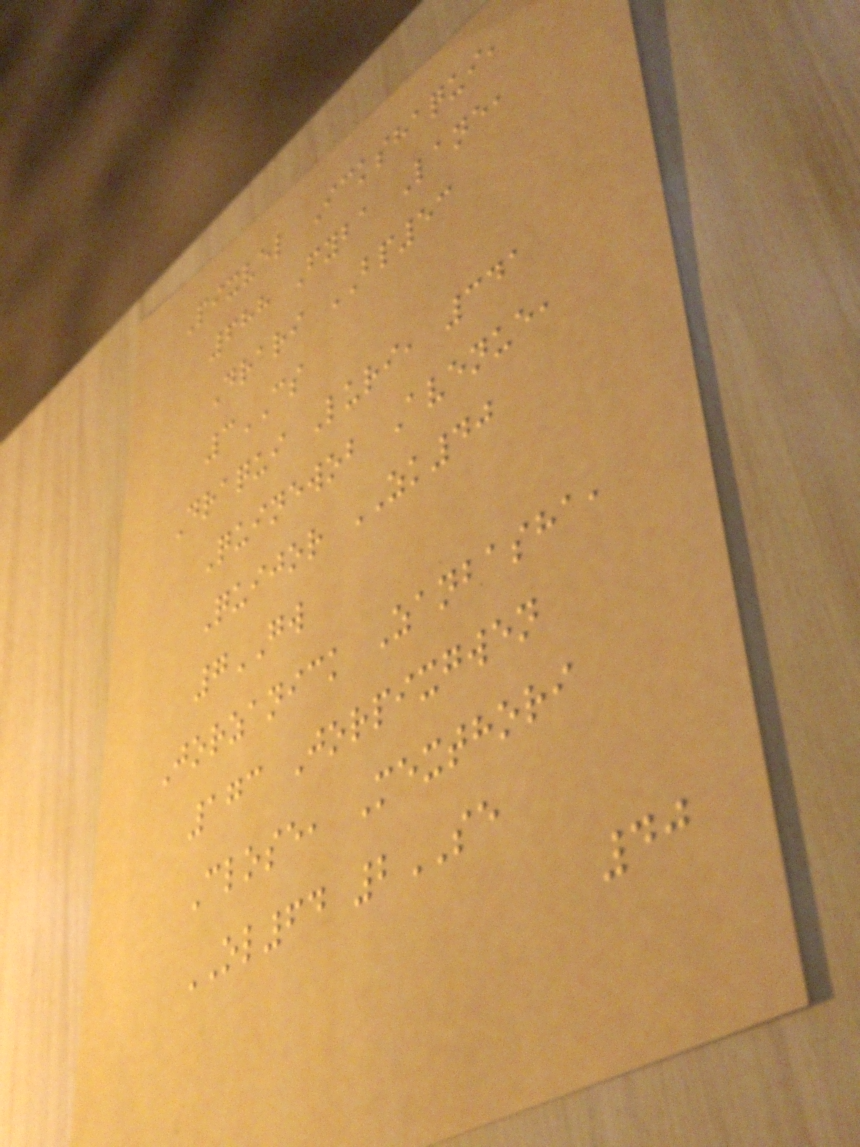Pixvel Ickshaqui,
688 Fyba Lane,
Drari BP53
3CS
Draqui Luri, 341
Quinewob Avenue,
Quijor ZK40
7GW
Jorzanick Zanbasha,
173 Jorpixgwen
Close, Mexthori
OL64 2SE
40
